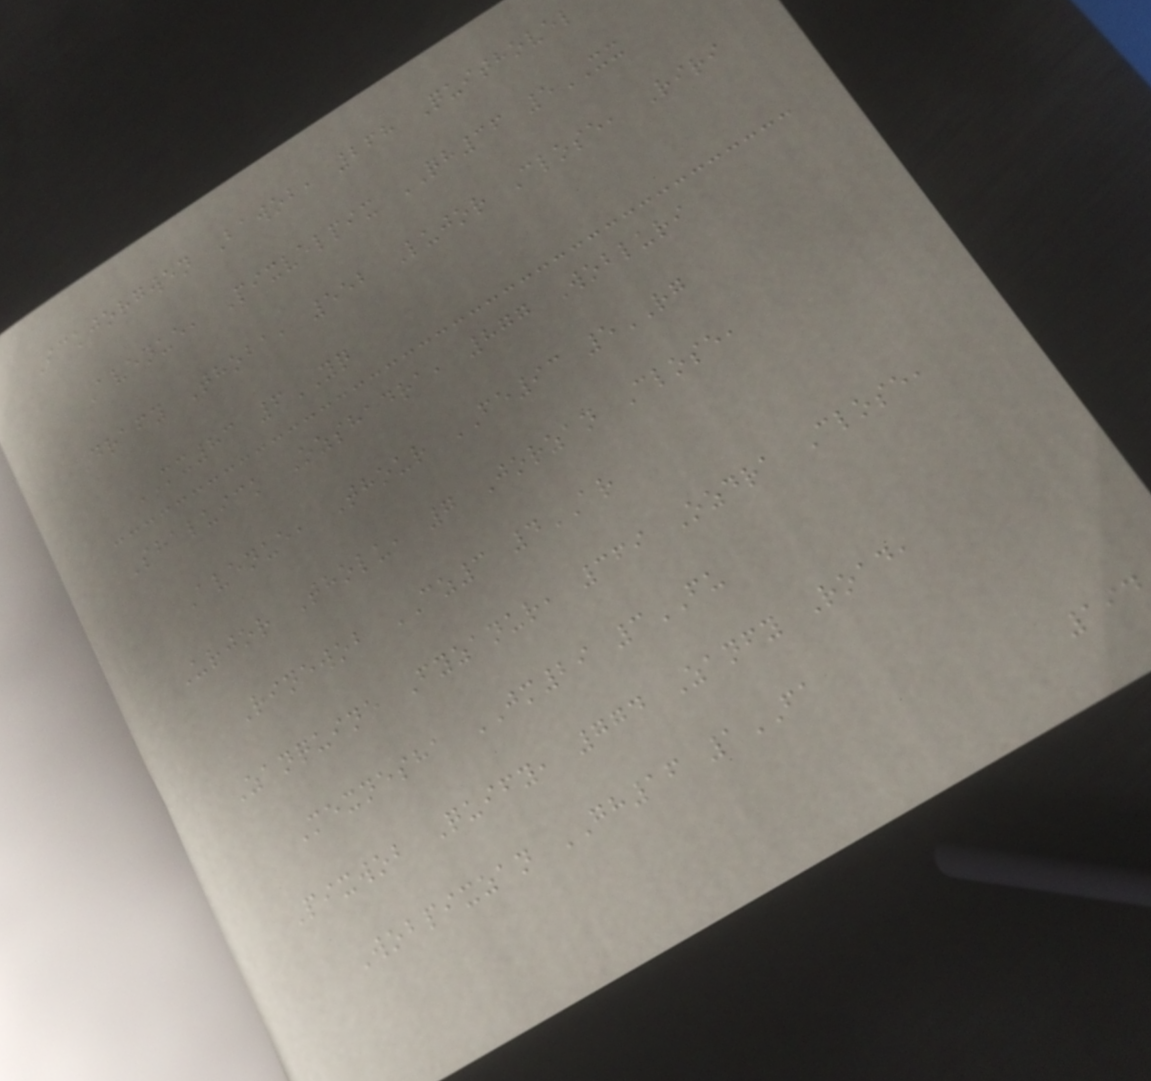Ickjorgwen Bawob, 268 Quithovel
Avenue, Pixvelpix QH36 5XX
Drafy Thoba, 552 Lujor Close, Riri
MX83 6YQ
Shaluick Ozshadra, 877 Wobluri
Avenue, Thour FE93 5RG
Urjor Tholu, 7 Jorzan Close,
Rinewob CZ3 4AR
Zanquine Fyzanur, 369 Ozdra Close,
Mexnesha JM29 3FU
Pixwob Quify, 774 Zanfy Road,
Wobpixzan GH16 1FA
194
